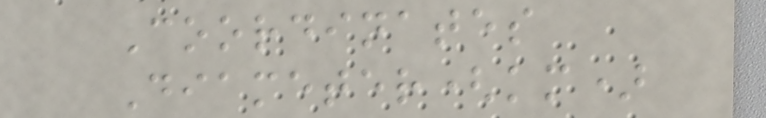Coordinates
Diameter(km)
